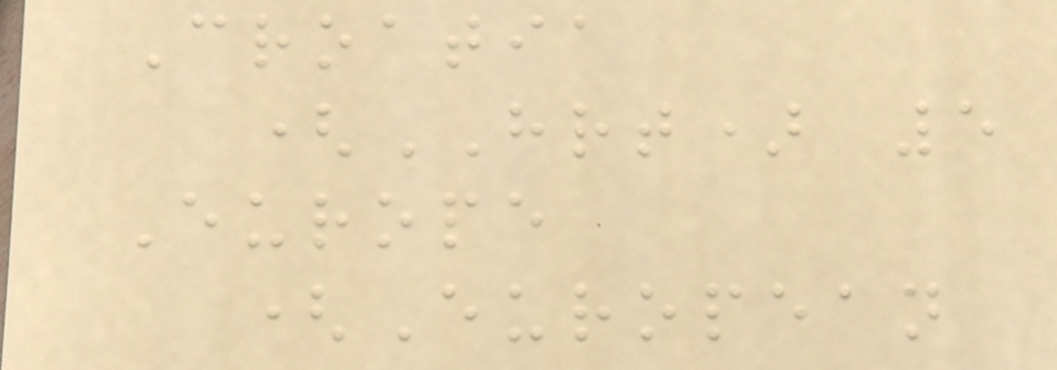Croatia
(HRT) 5
Europe
(European
